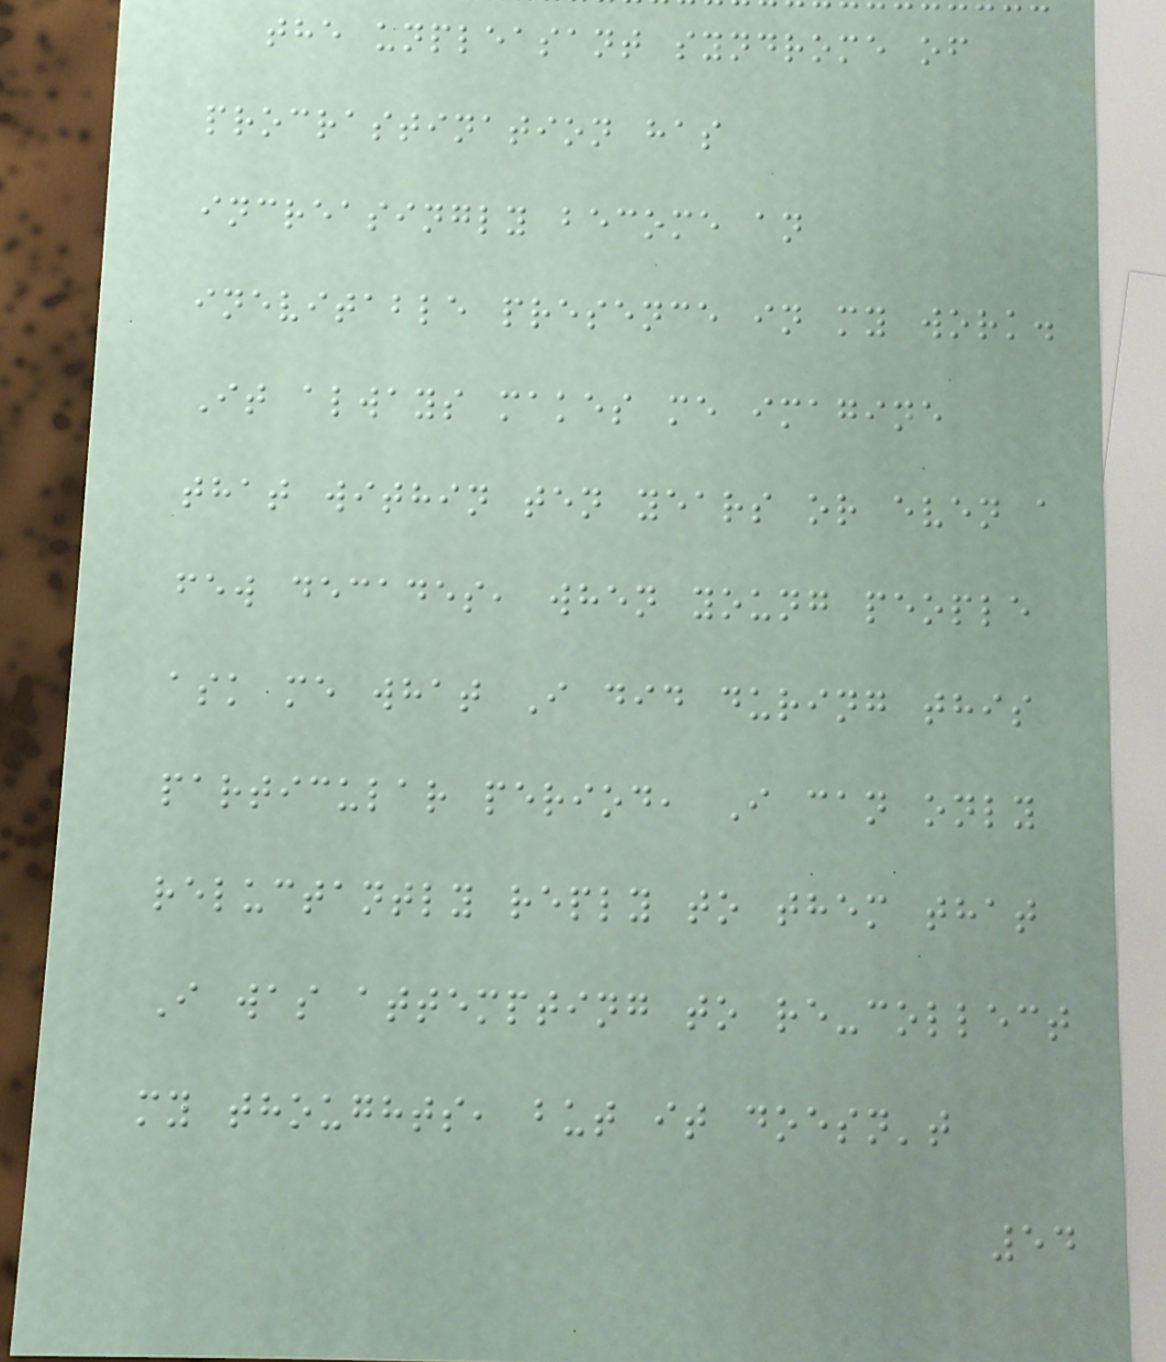the unpleasant syndrome of
procrastination has
increasingly become an
inevitable presence in my work.
It always makes me imagine
that within ten years or even a
few decades, when young people
ask me what I did during this
particular period, I can only
reluctantly reply to them that
I was attempting to re-collect
my thoughts, but it doesn't
54
